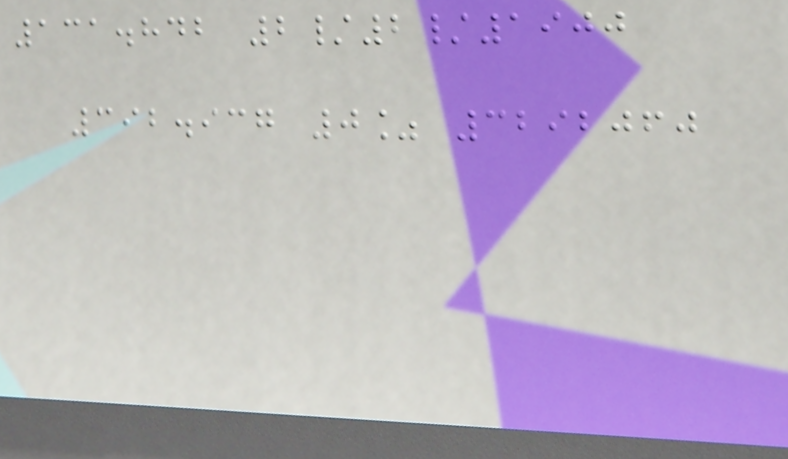131.842 2/2/1900
392.937 0% 3292060
